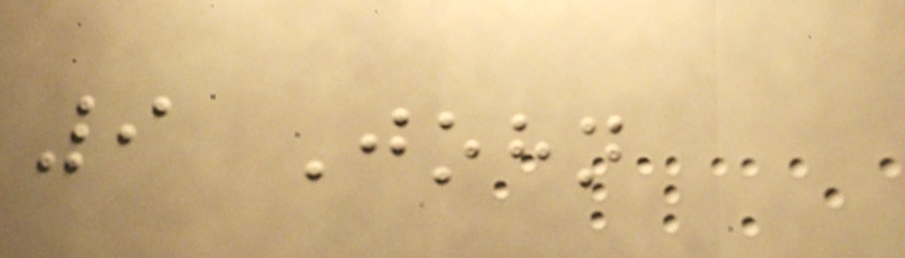9 John
